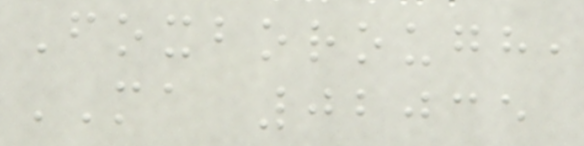Foxborough,
MA 02035
